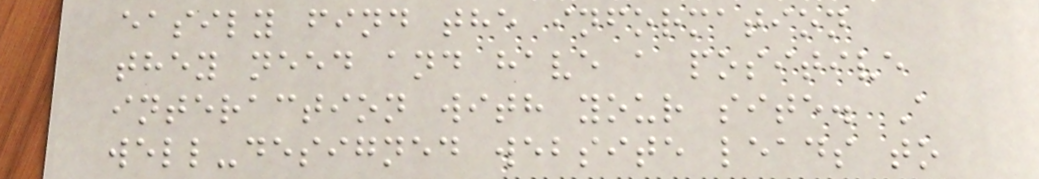easily find the information
they need and have a positive
interaction with your site. A
well-designed website leads to
